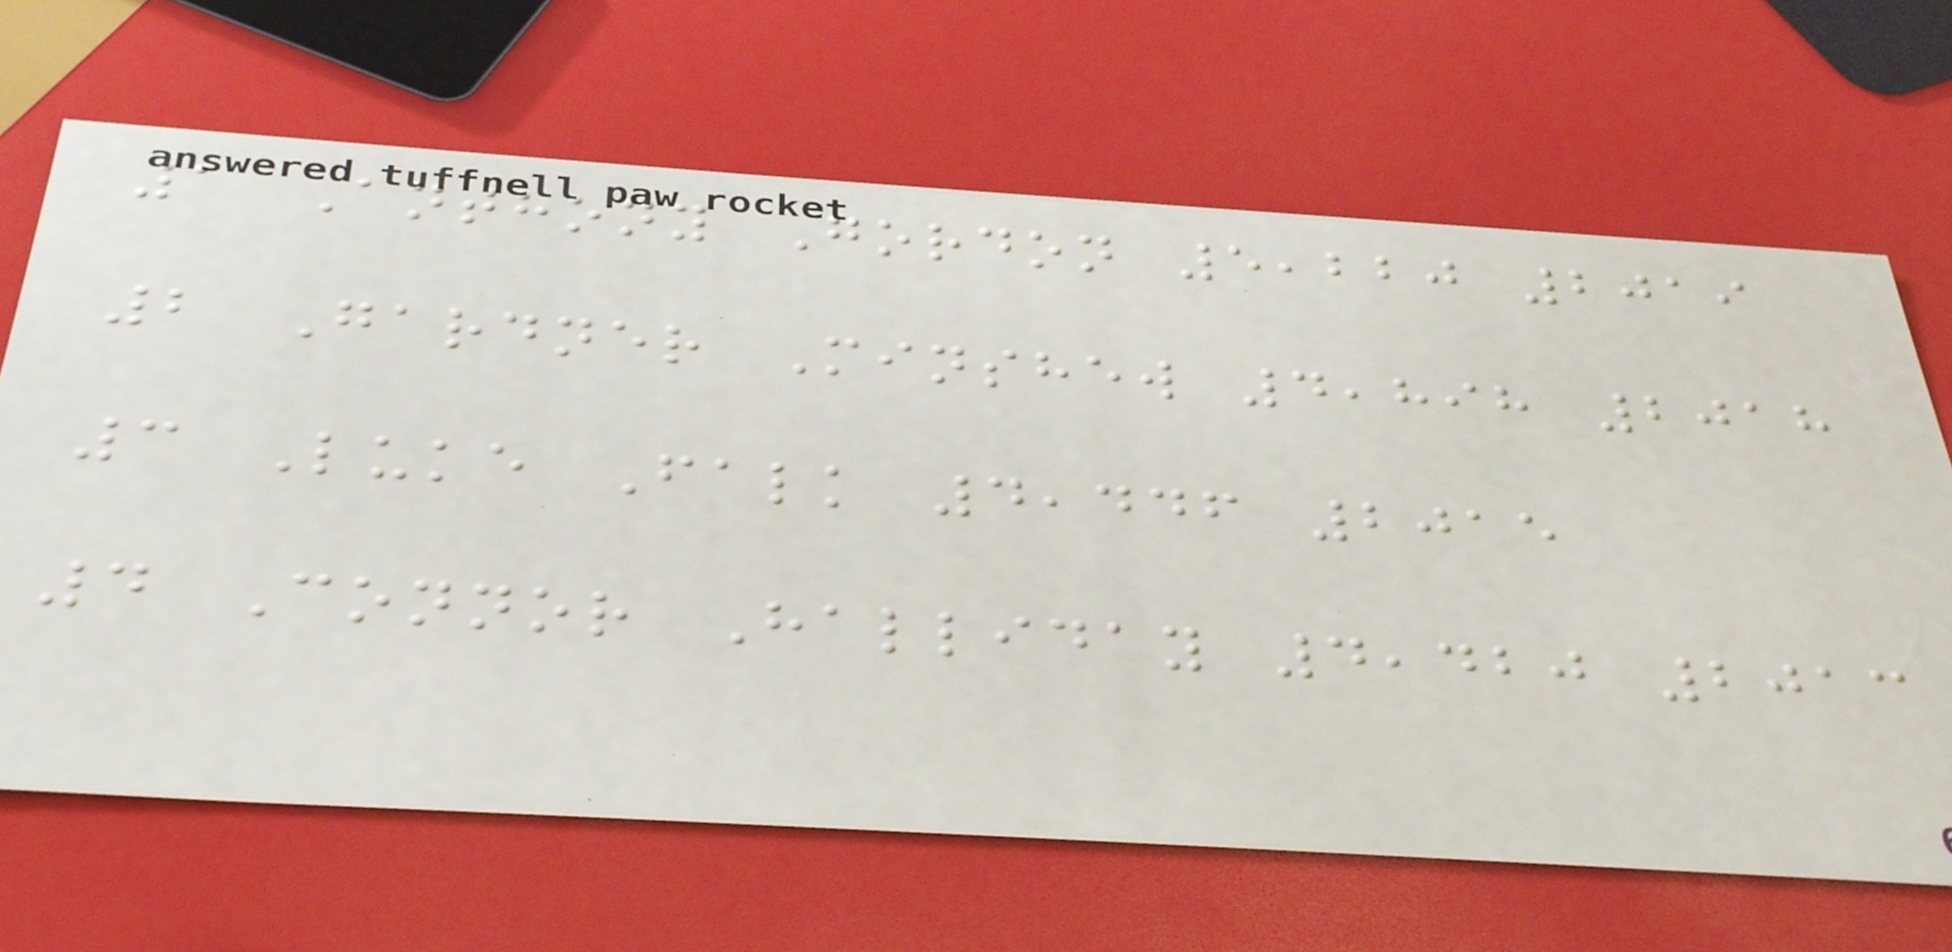1 Anthony Gordon 5,220 2019
2 Gardner Minshew 4,898 2018
3 Luke Falk 4,446 2015
4 Connor Halliday 4,420 2013
